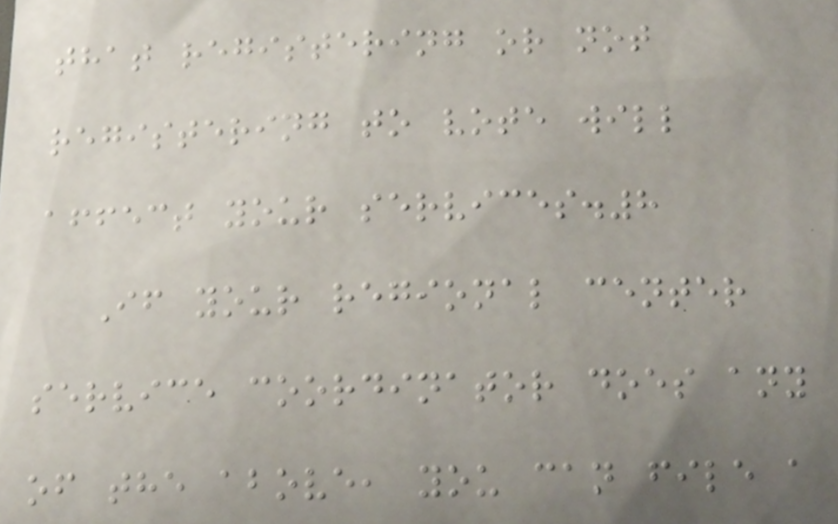that registering or not
registering to vote will
affect your services.8
If your regional center
service coordinator does any
of the above, you can file a
